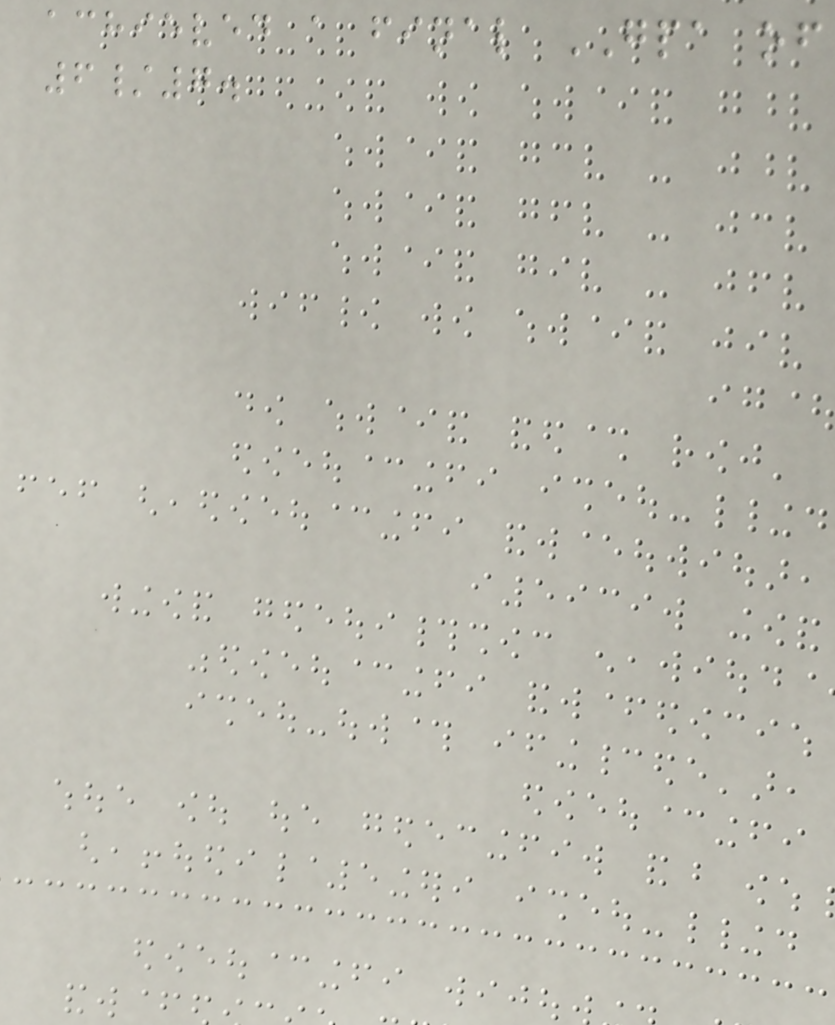achieved a final GPA of
6/7.
